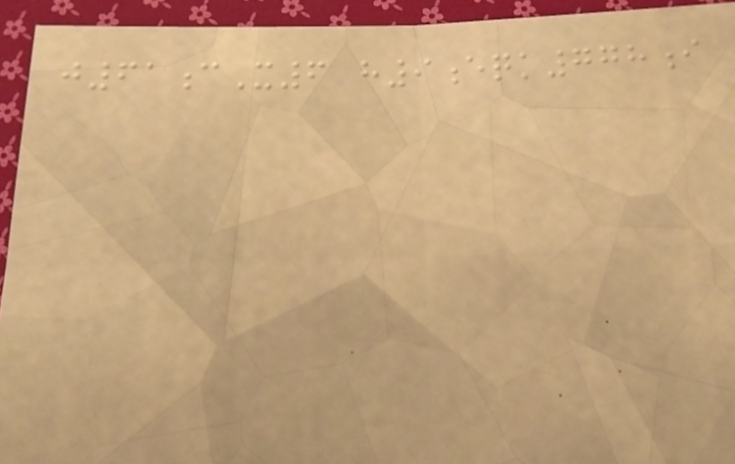j61cX6 h9eqk778i
